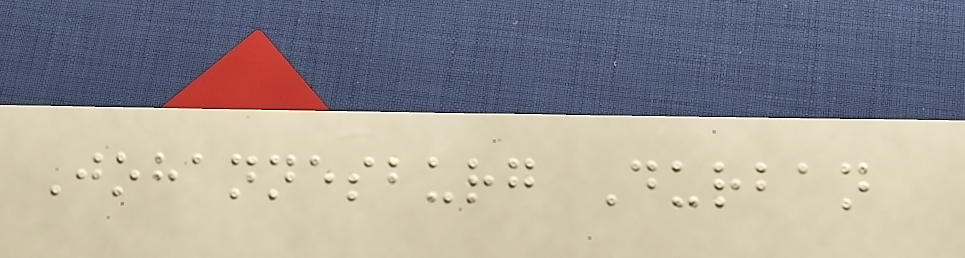Johannesburg Durban
